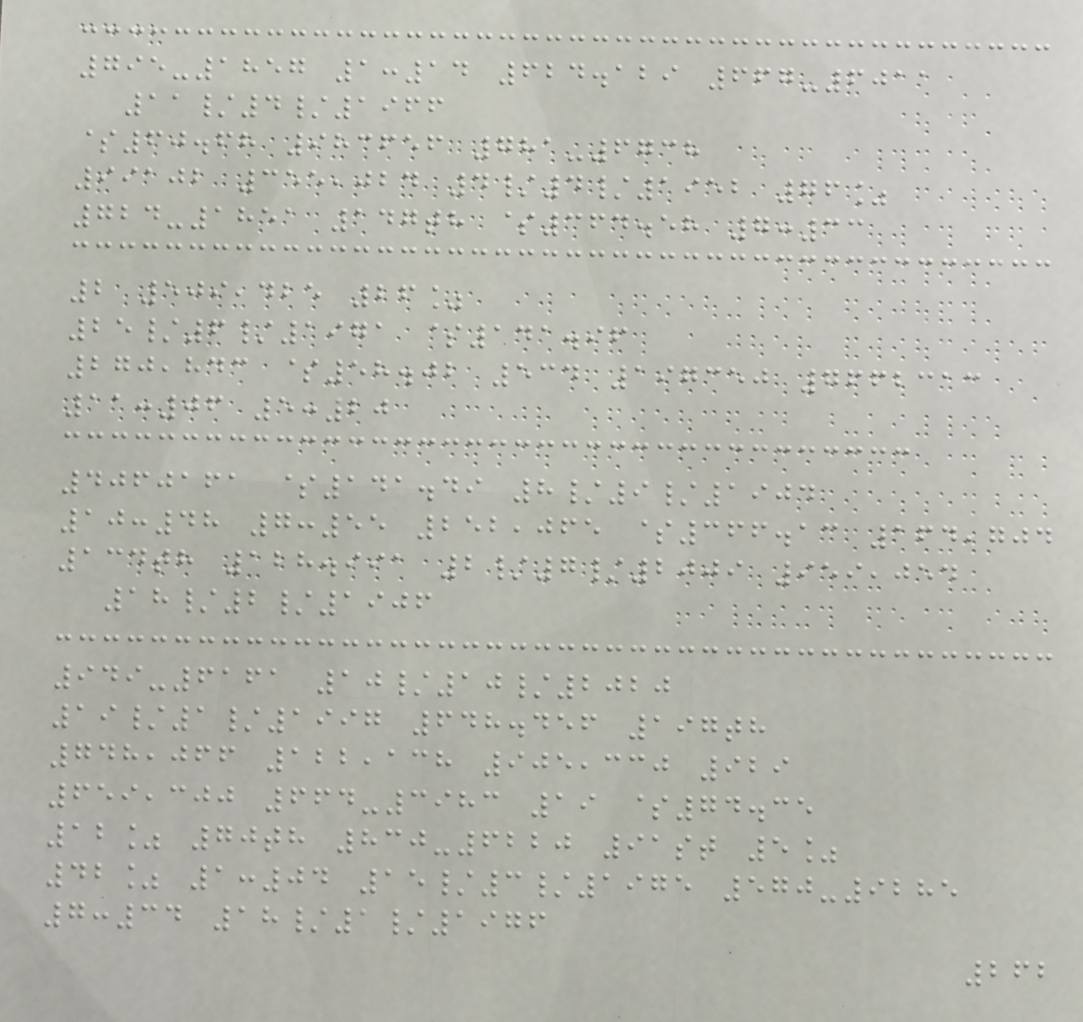795-1857 1:14 624.129 667-6011
11/4/1966
$60.68 983656 781-6738
99102 355,024 4/4/1952 76%
724-1851 147th $364.58 7:33
2 509,425 26%
25/6/1971 $141.96
270,843 $58.02 534 197350 7662313
11:06 5:20
4060161 $141.49 8/9/1904
10:48 7:55 252,065 $366.13 164,704
134th 128.991 2/7/2009 959,054
18/2/1906
949-6161 10/10/2020
19/1/1997 648.456 197th
748,066 122,138 905,330 929
659,300 664-3983 19 $74.35
12% 70th 830-6220 91st 5%
42% 1:04 15/3/1975 570-9285
7:34 18/1/1976
262
